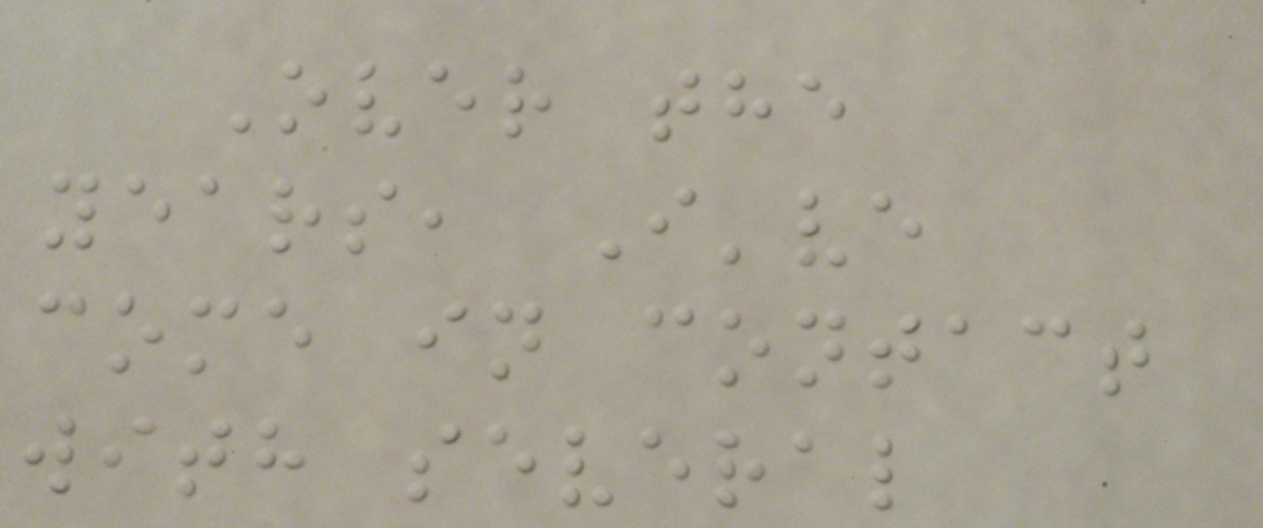Over the
years, I've
come in contact
with several
